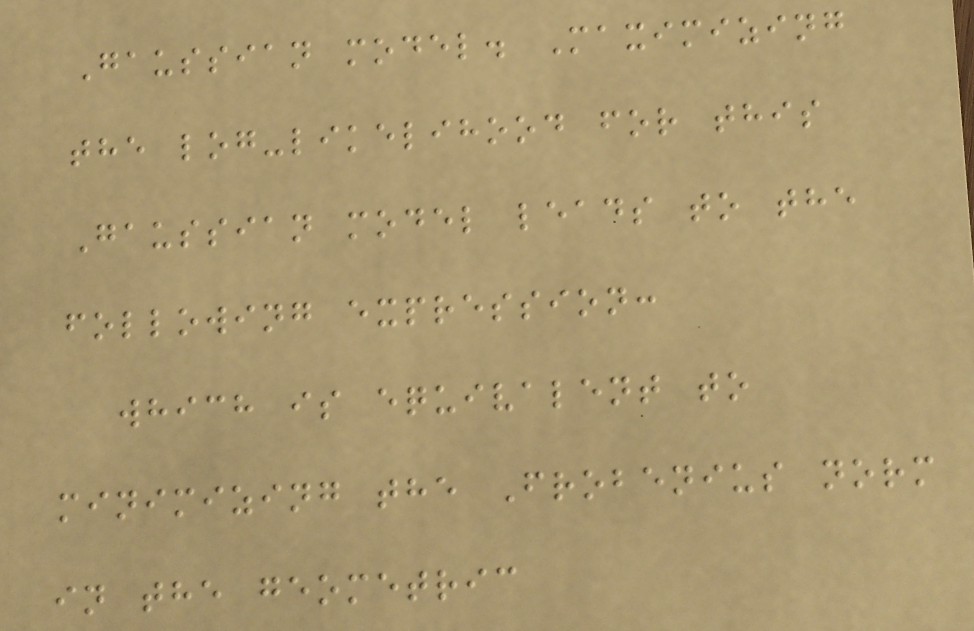Gaussian model. Maximizing
the log-likelihood for this
Gaussian model leads to the
following expression:
which is equivalent to
minimizing the Frobenius norm
in the geometric
